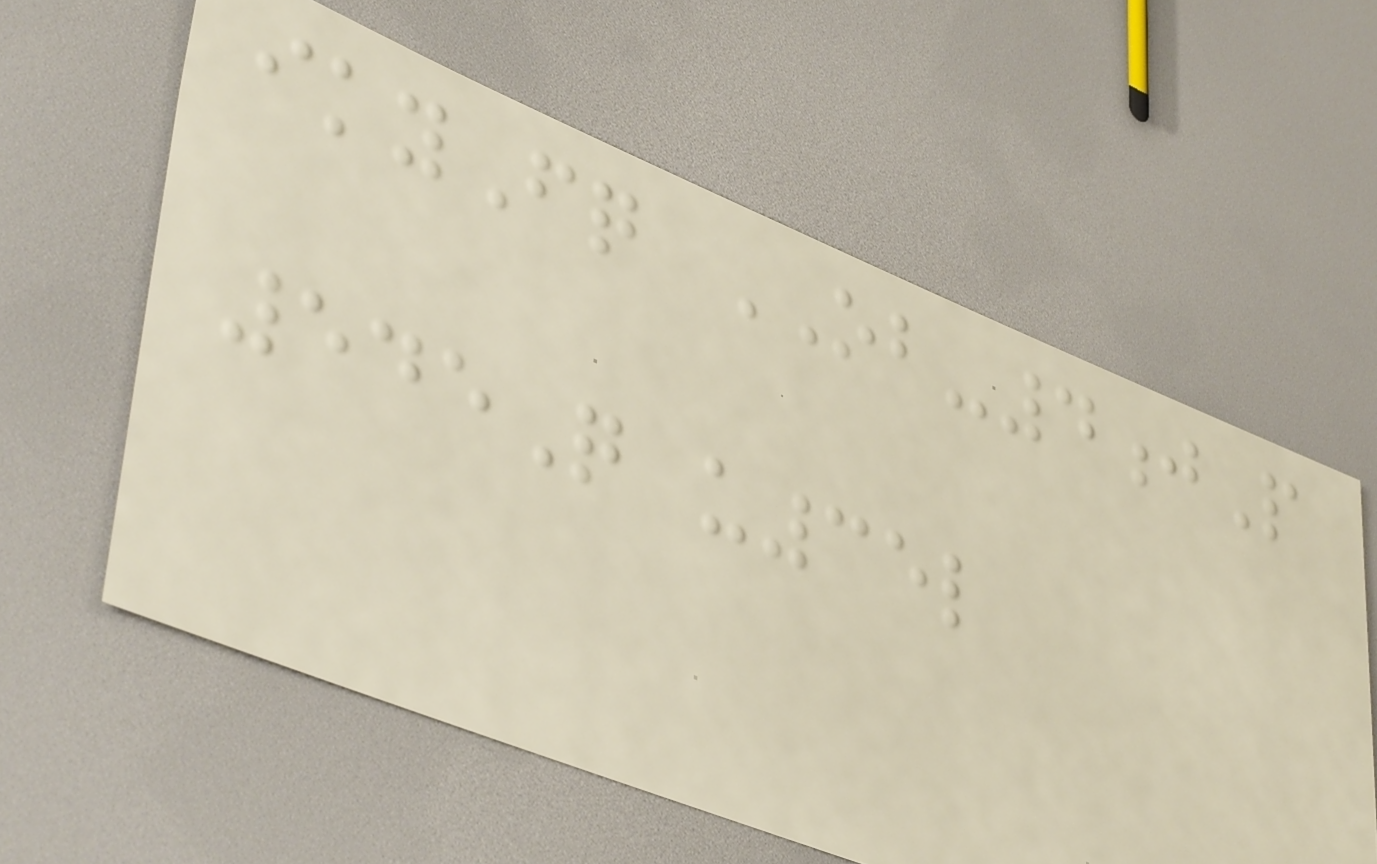ikyFq OB-4jP
545Q u35l
